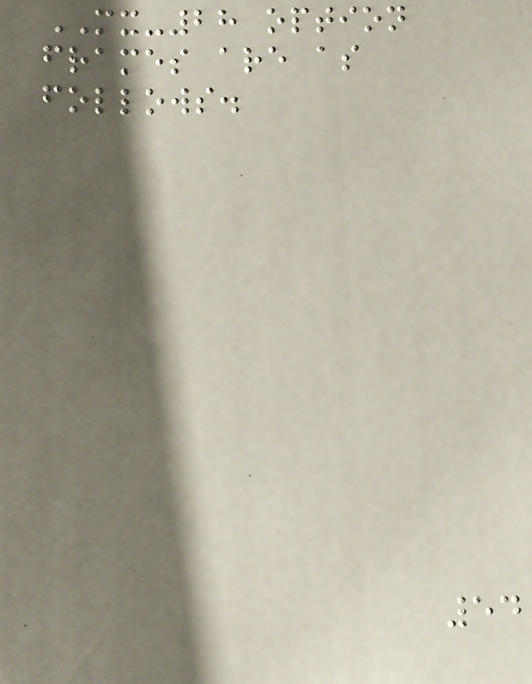MX-28 option
frames are as
follows.
54
